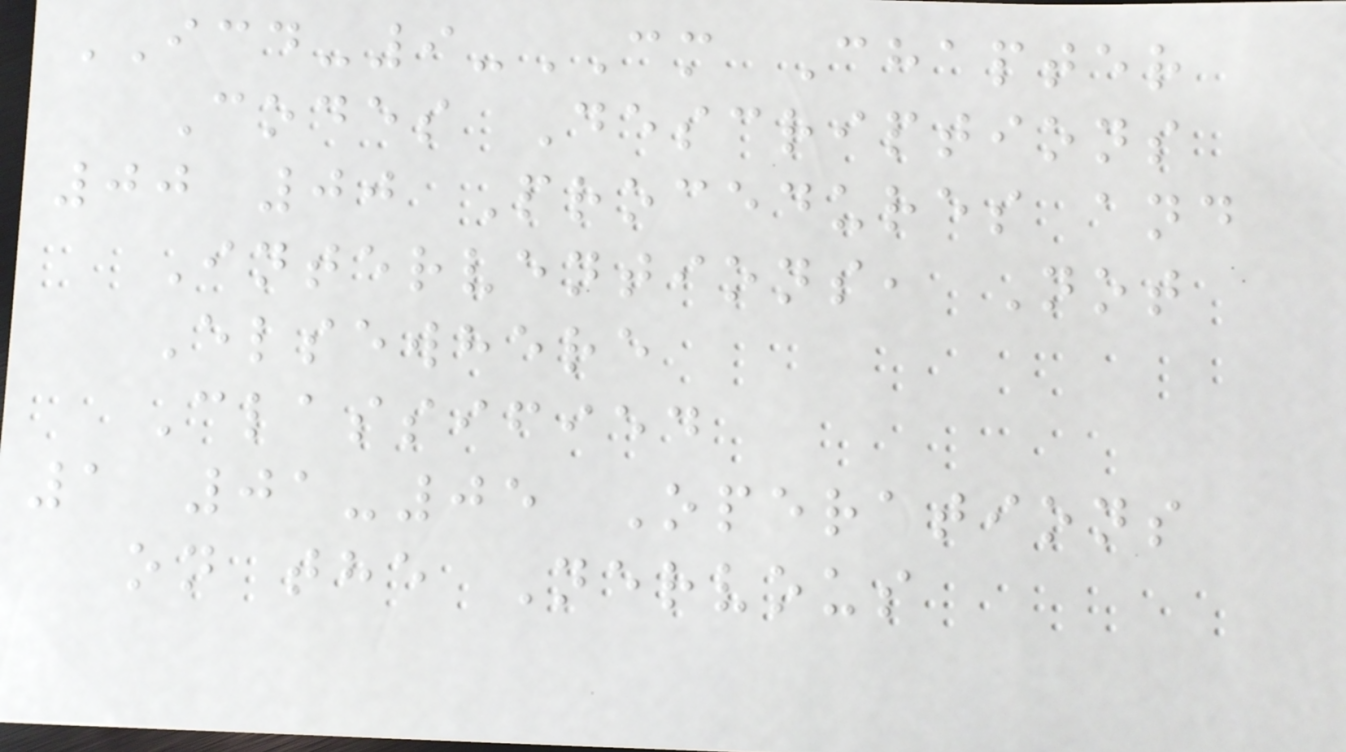ICD-9-CM Chapter
Codes Descriptions
00 00 Procedures and
Interventions, Not
Elsewhere
Classified
1 01-05 Operations
on the Nervous
